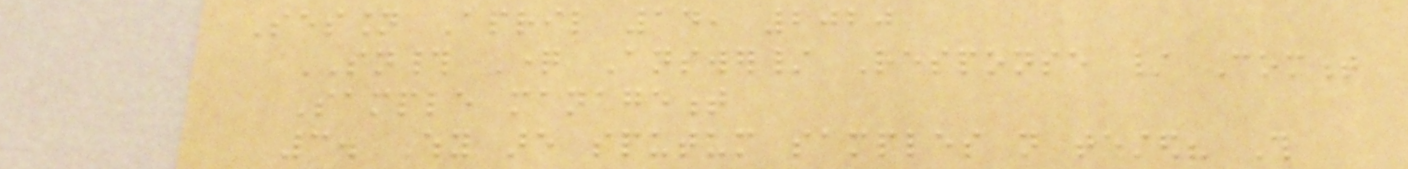Session April 14, 2020
SN# Question Answer/ Response / Comment
Sample management
3. Why are sputum samples not tested? This
